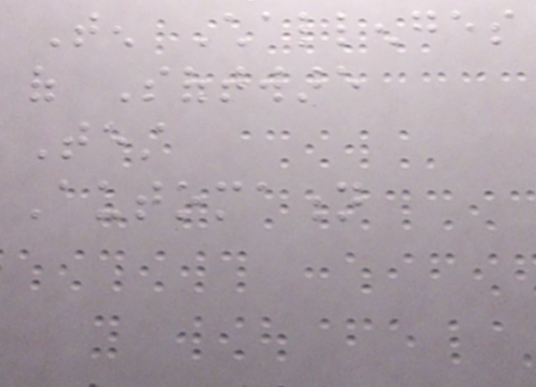Ten Challenges
of Software
Test
Automation
